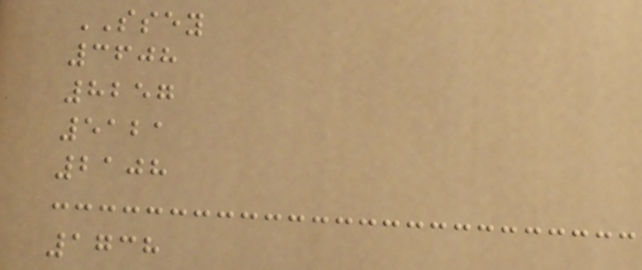SSEY
3608
8257
5121
2108
1738
